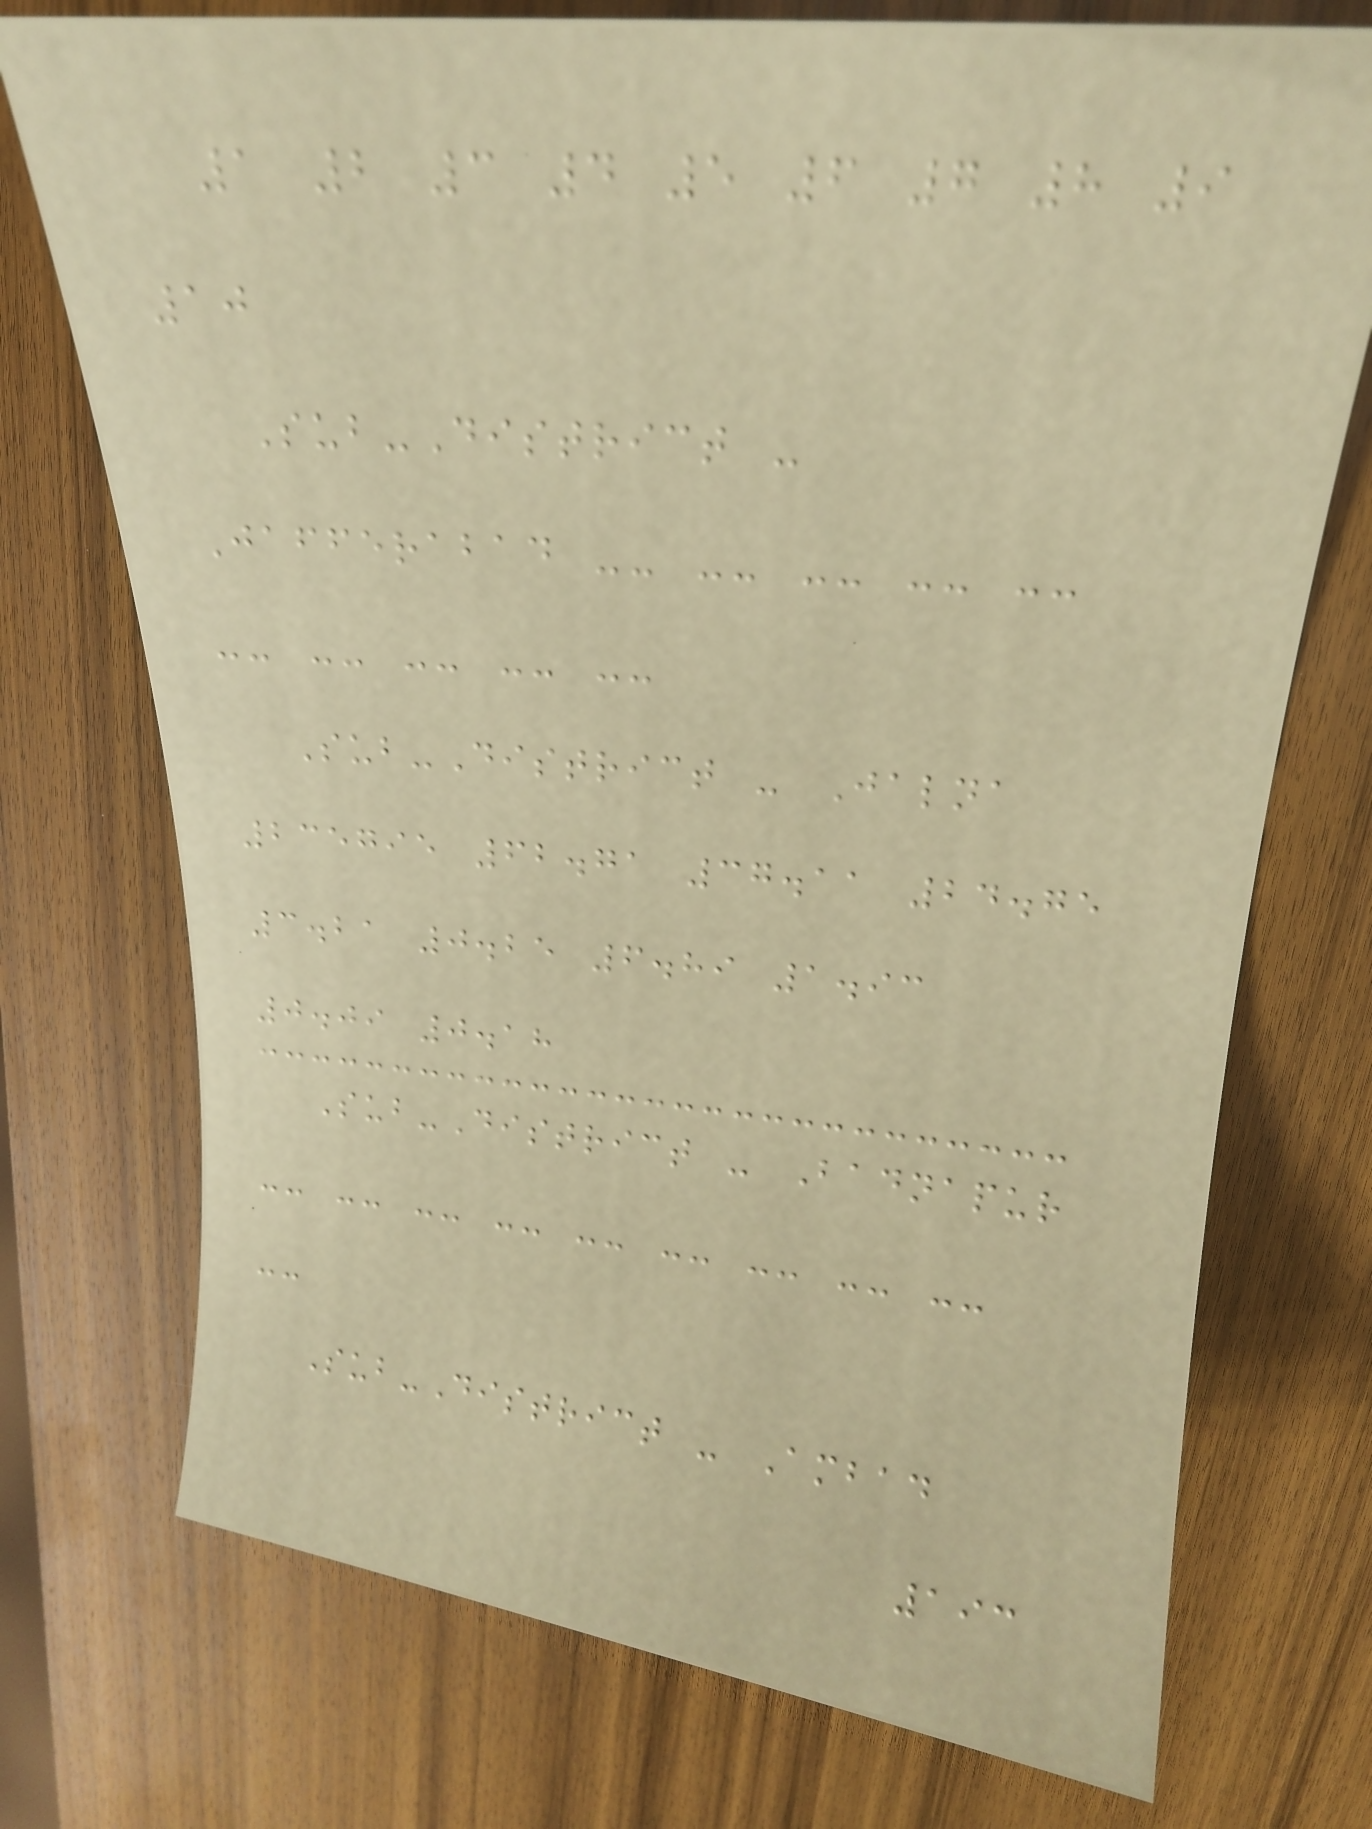1 2 3 4 5 6 7 8 9
10
Sub-District -
Jafferabad -- -- -- -- --
-- -- -- -- --
Sub-District - Jalna
235795 62.71 37.11 24.75
3.21 0.25 6.89 1.93
0.09 0.18
Sub-District - Badnapur
-- -- -- -- -- -- -- -- --
--
Sub-District - Ambad
193
